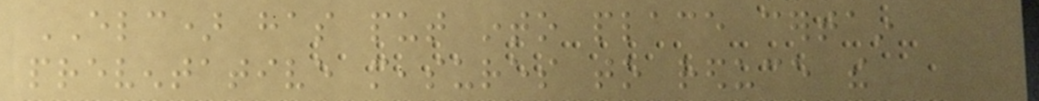ELC) has put into place certain
preventative measures to reduce the
